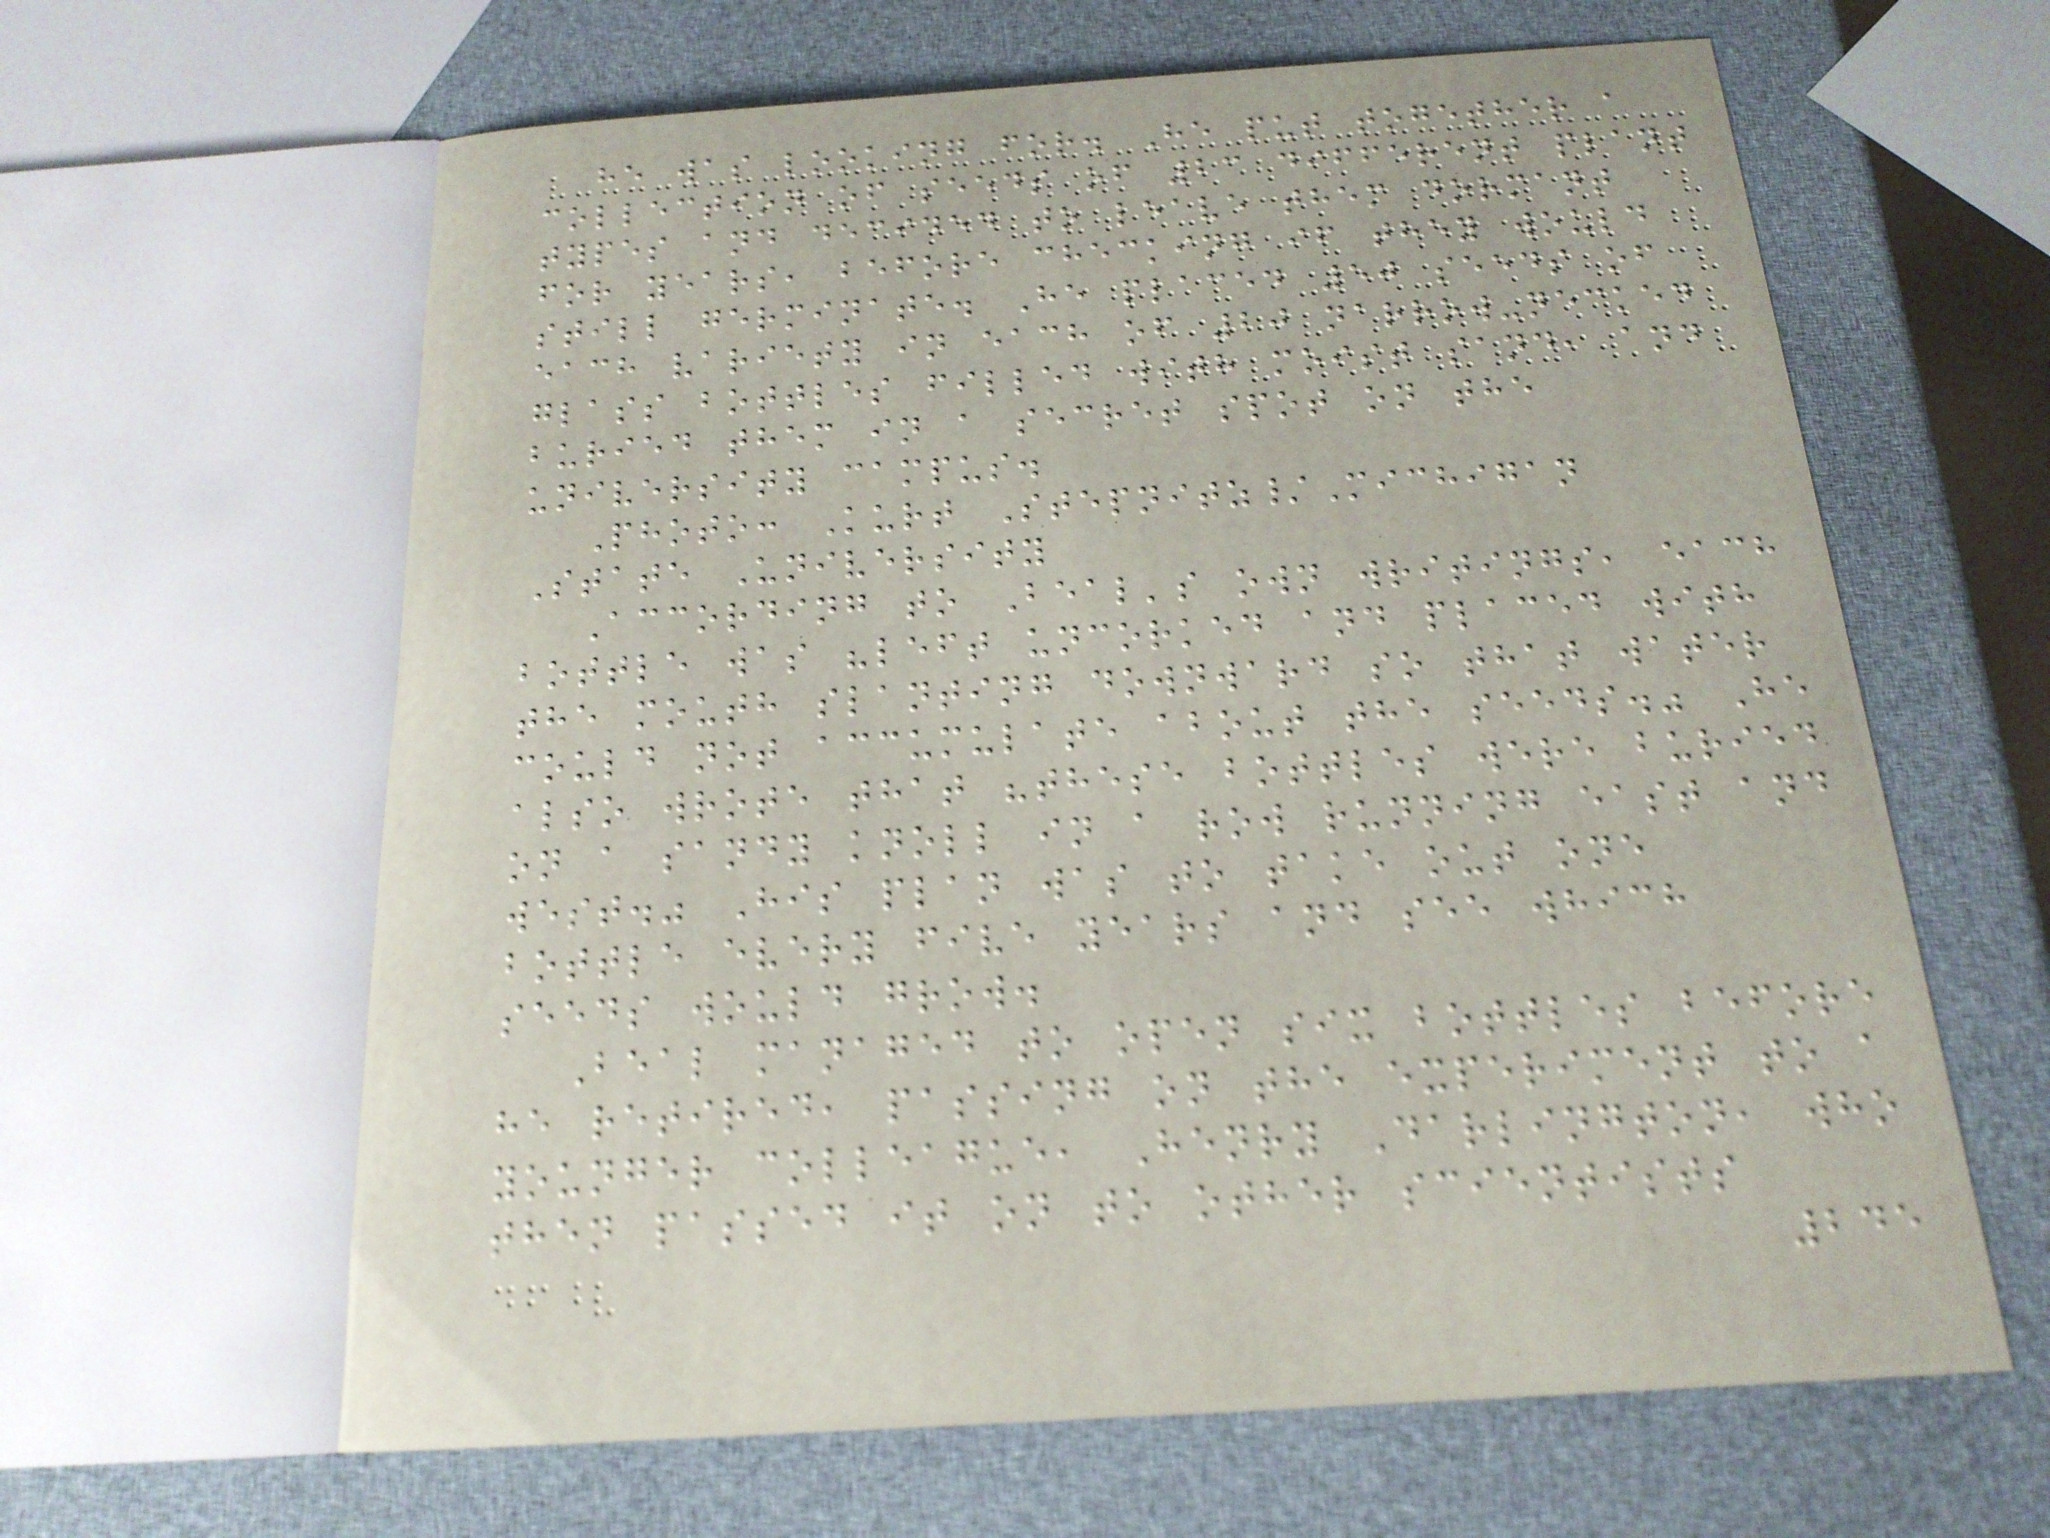he was looking for. He put together a
collection of seeds of 23 different plant
types and decided to leave them dormant
for years, before checking if they would
still germinate. He placed 50 seeds of
each variety in each of 20 narrow-necked
glass bottles filled with moist sand, and
buried them in a secret spot on the
university campus.
Photo: Kurt Stepnitz/Michigan
State University
According to Beal's own writings, each
bottle was "left uncorked and placed with
the mouth slanting downward so that water
could not accumulate about the seeds." He
also wrote that "these bottles were buried
on a sandy knoll in a row running east and
west." His plan was to take out one
bottle every five years and see which
seeds would grow.
Beal managed to open six bottles before
he retired, passing on the experiment to a
younger colleague, Henry Darlington, who
then passed it on to other scientists
245
